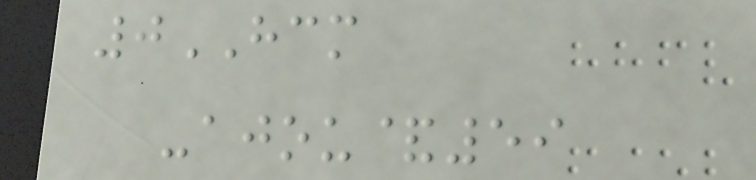0HCM
-ajou&59
